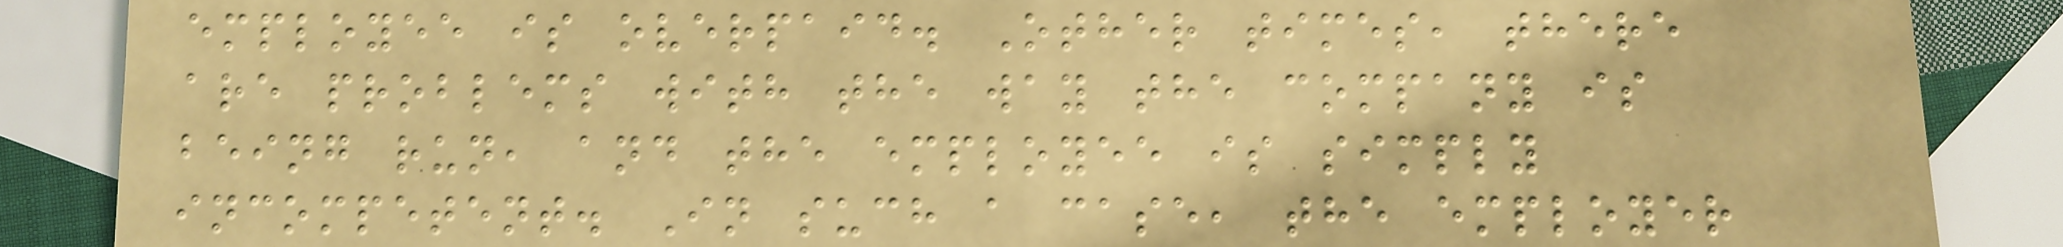employee is overpaid. Other times, there
are problems with the way the company is
being run, and the employee is simply
incompetent. In such a case, the employer
